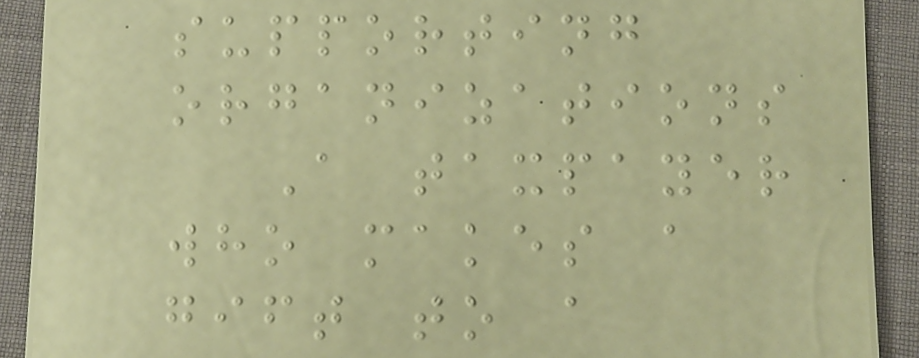supporting
organizations
A taxpayer
who makes a
gift to a
